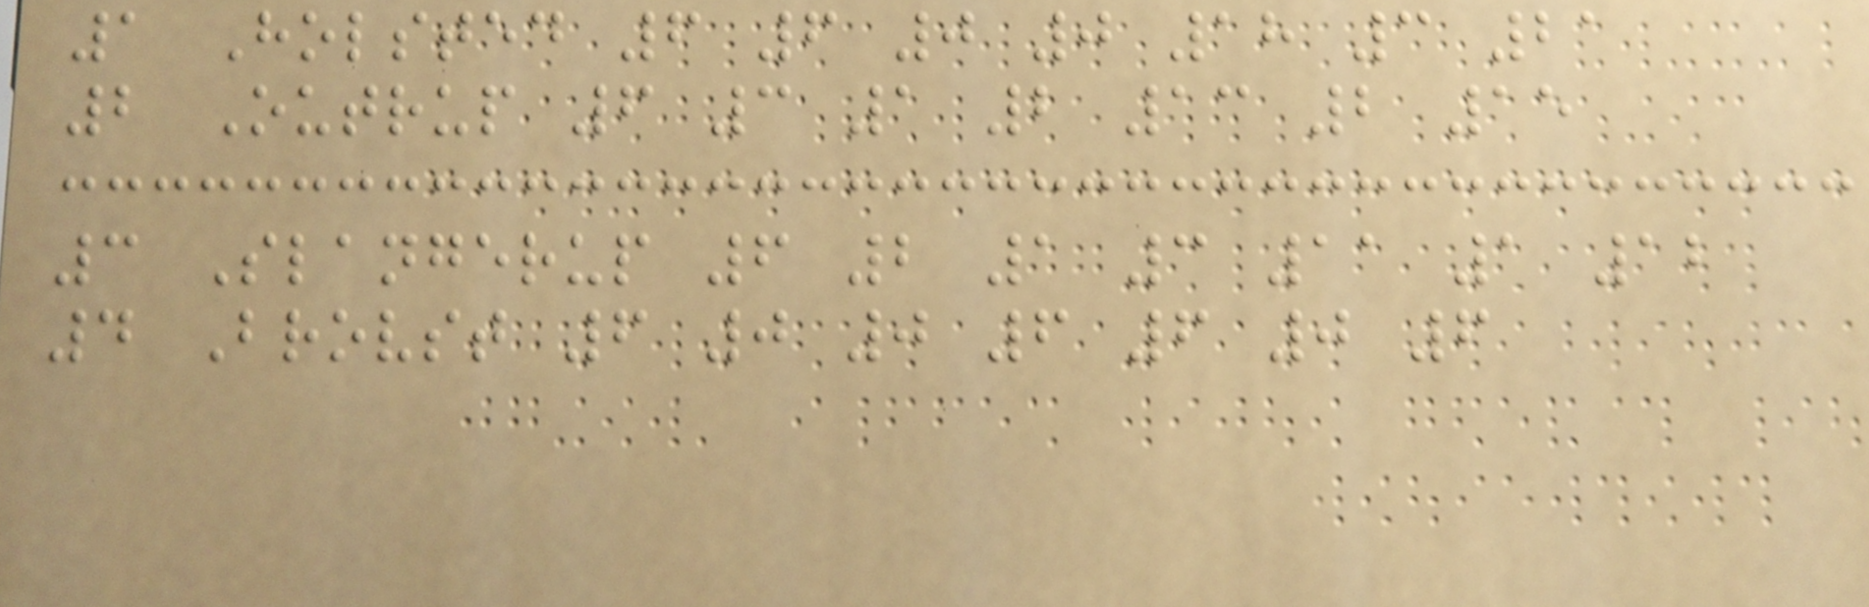1 Holsted 6 6 0 0 18 3 21
2 Outrup 6 3 1 2 13 2 15
3 Slangerup 6 2 1 3 11 1 12
4 Brovst 6 0 0 6 6 0 6
